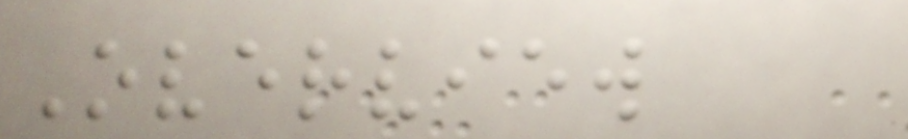Overview
